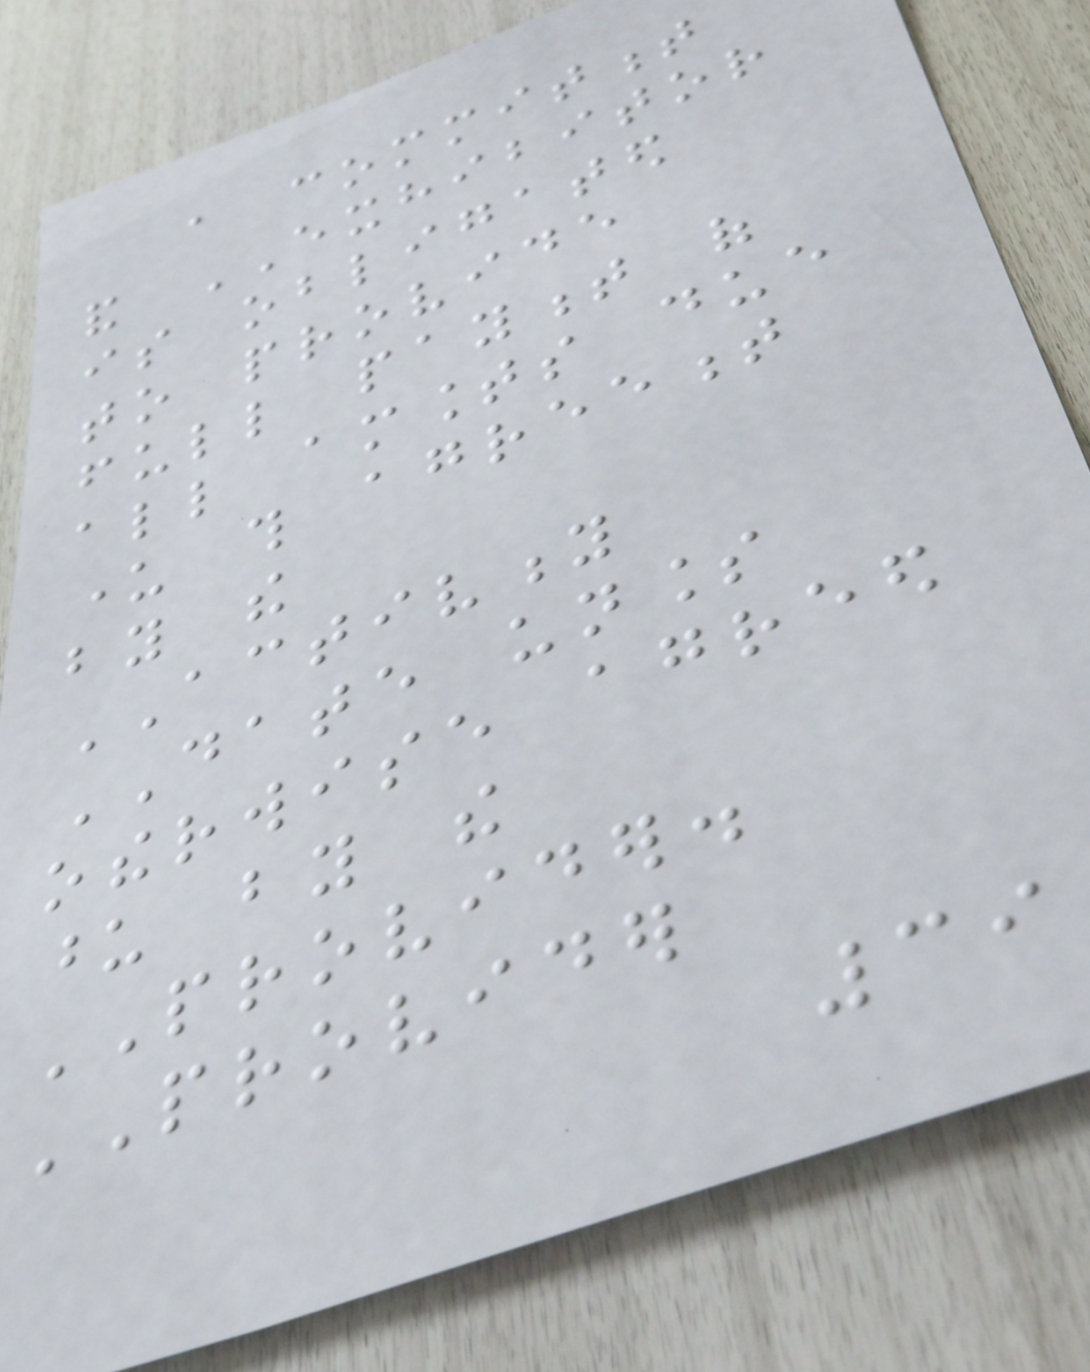a commitment
and EXHIBITOR
is obligated
to provide
full payment of
all amounts due
under this agreement
by the
ACTIVITY
DATE unless
otherwise agreed
upon by the
PROVIDER.
PROVIDER
39
